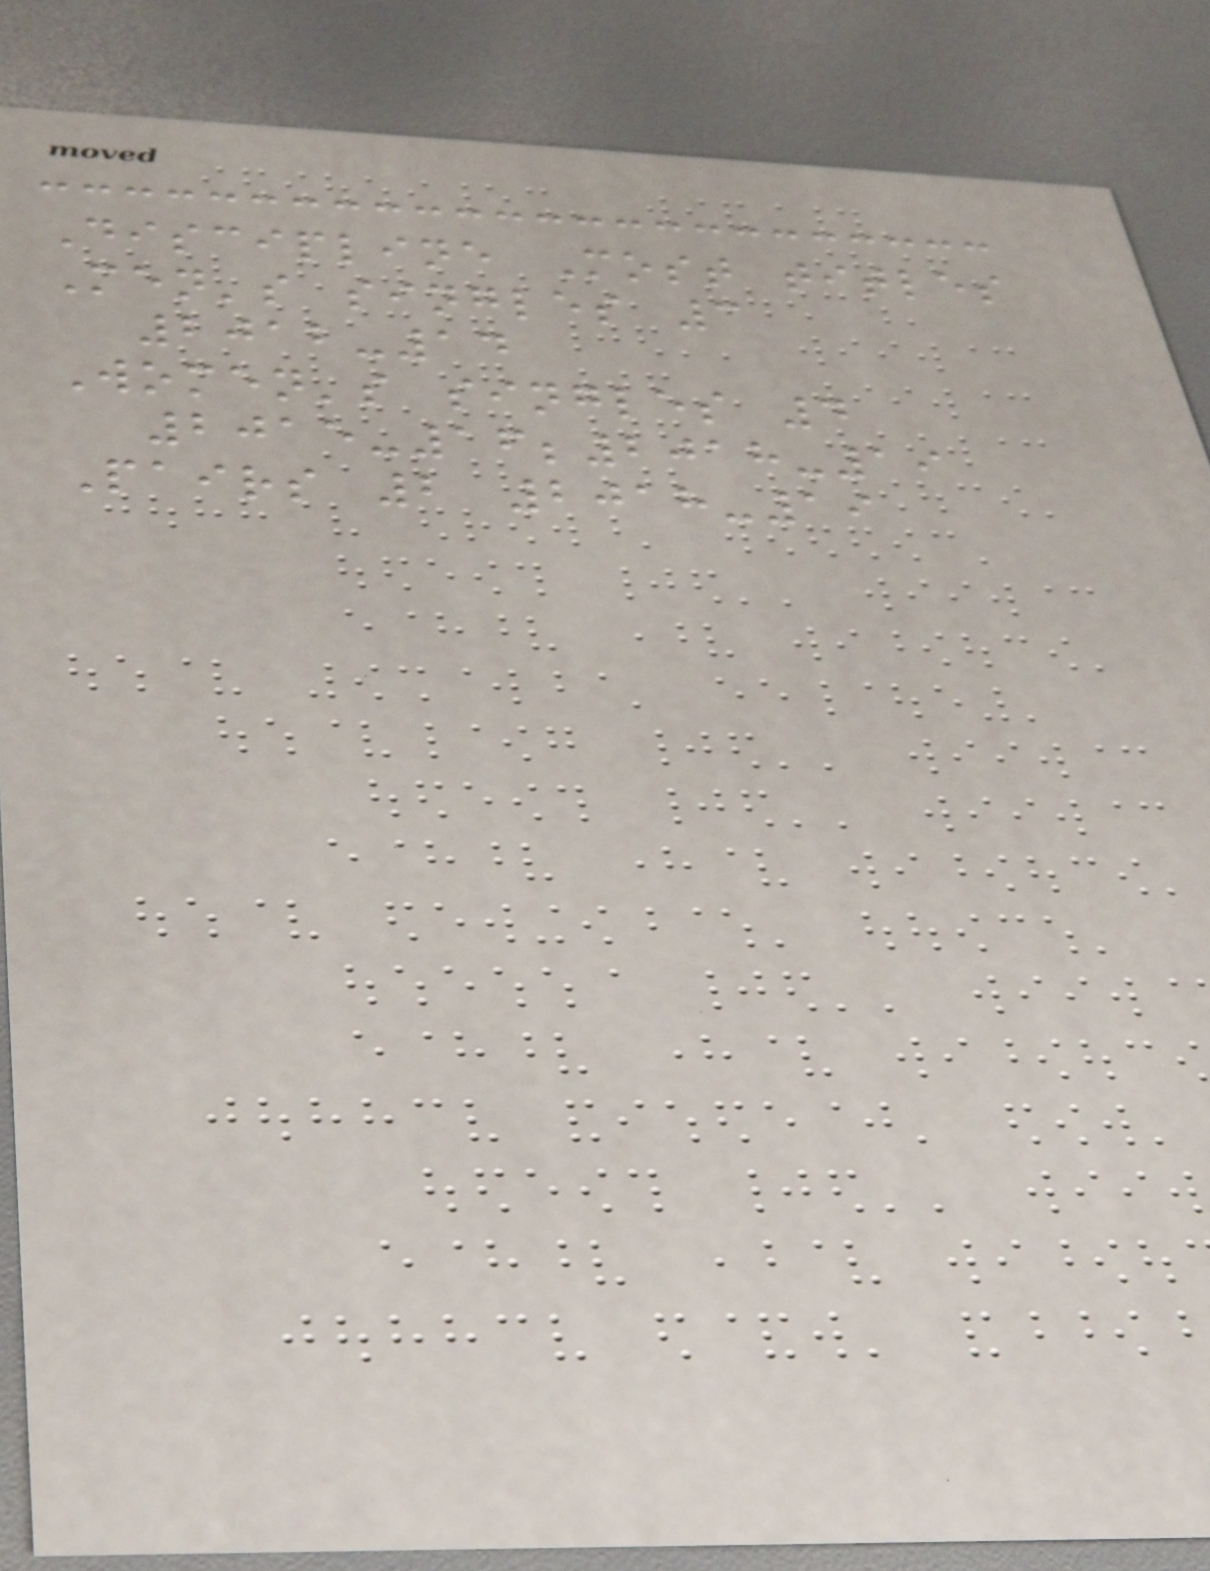Discipline Most titles
Men's singles 3
2012-14
Women's singles 4
2015-16;2018-19
Pairs 2 2018-19
